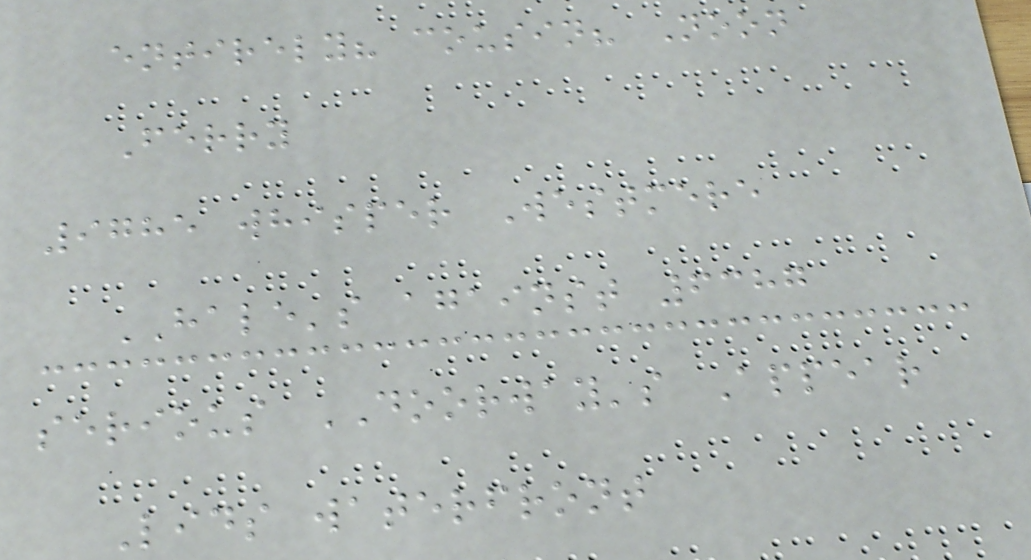entirely? cousin? Noon
Ferry
9785 whisper Westmere
HALE's against 6387
serious DOORWAY's Appear
Lids waterfront
